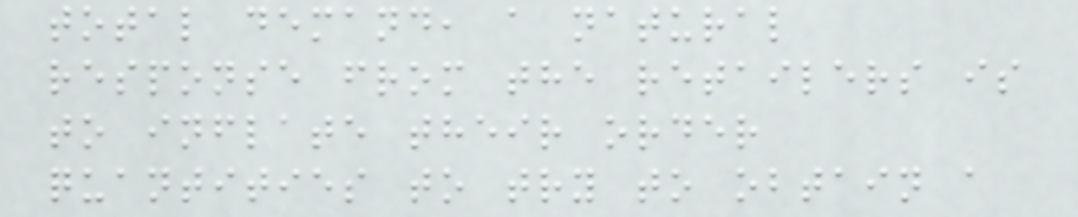total demand, a natural
response from the retailers is
to inflate their order
quantities to try to obtain a
